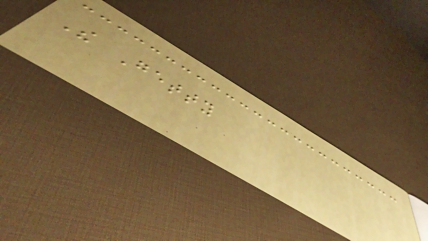The Getty
